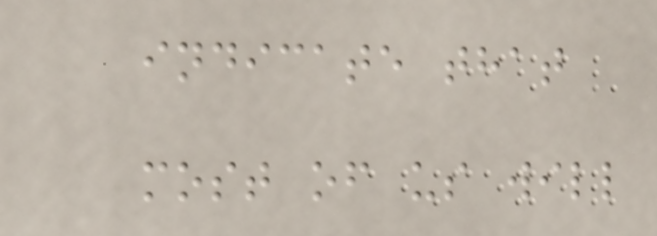indicate that
most of us will
